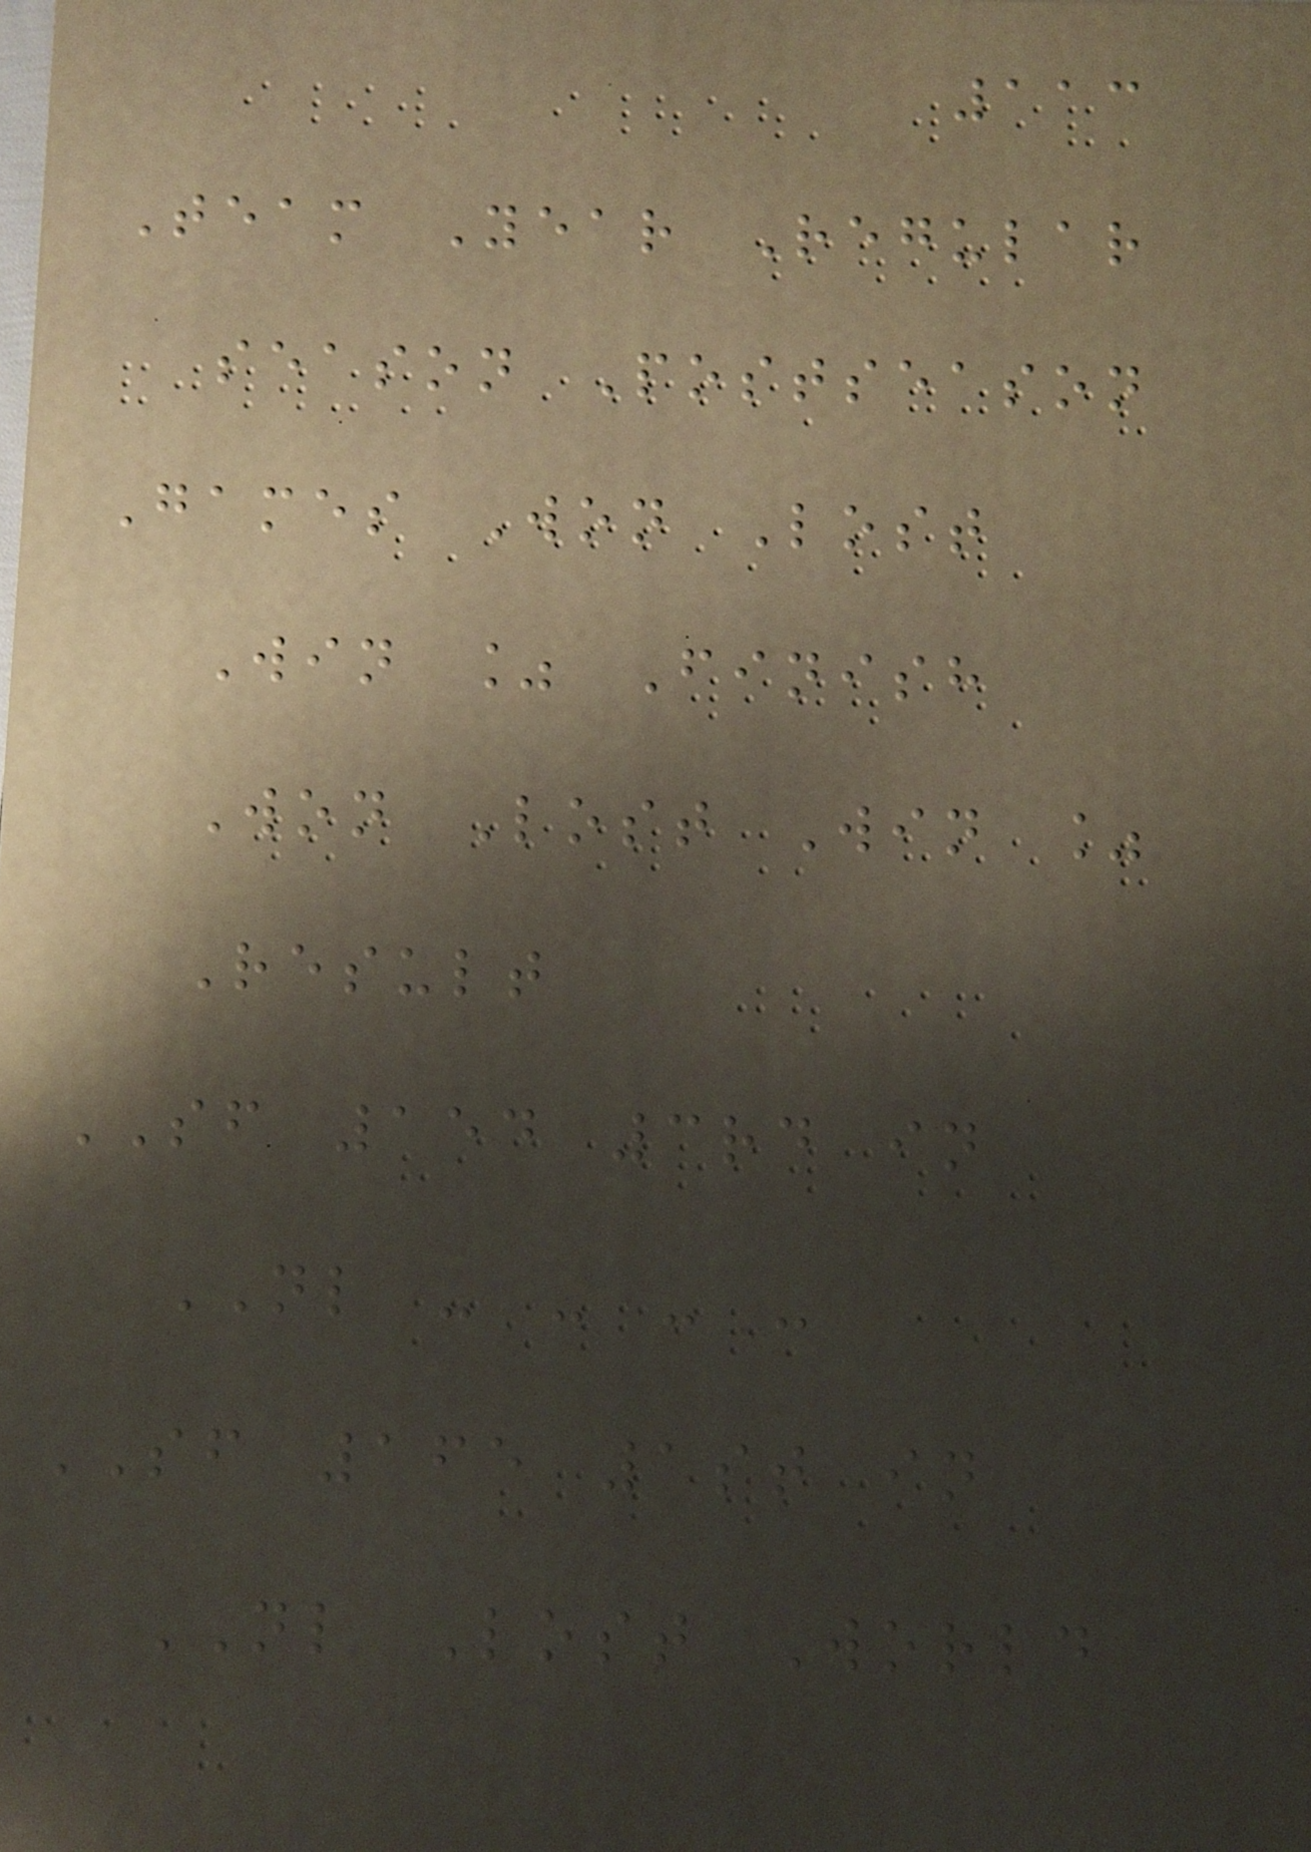113
Team Year Regular
season Postseason
Games Won Lost
Win % Finish
Won Lost Win %
Result
SF 154 3rd in
NL - - - -
SF 165 1st in
NL Lost World
